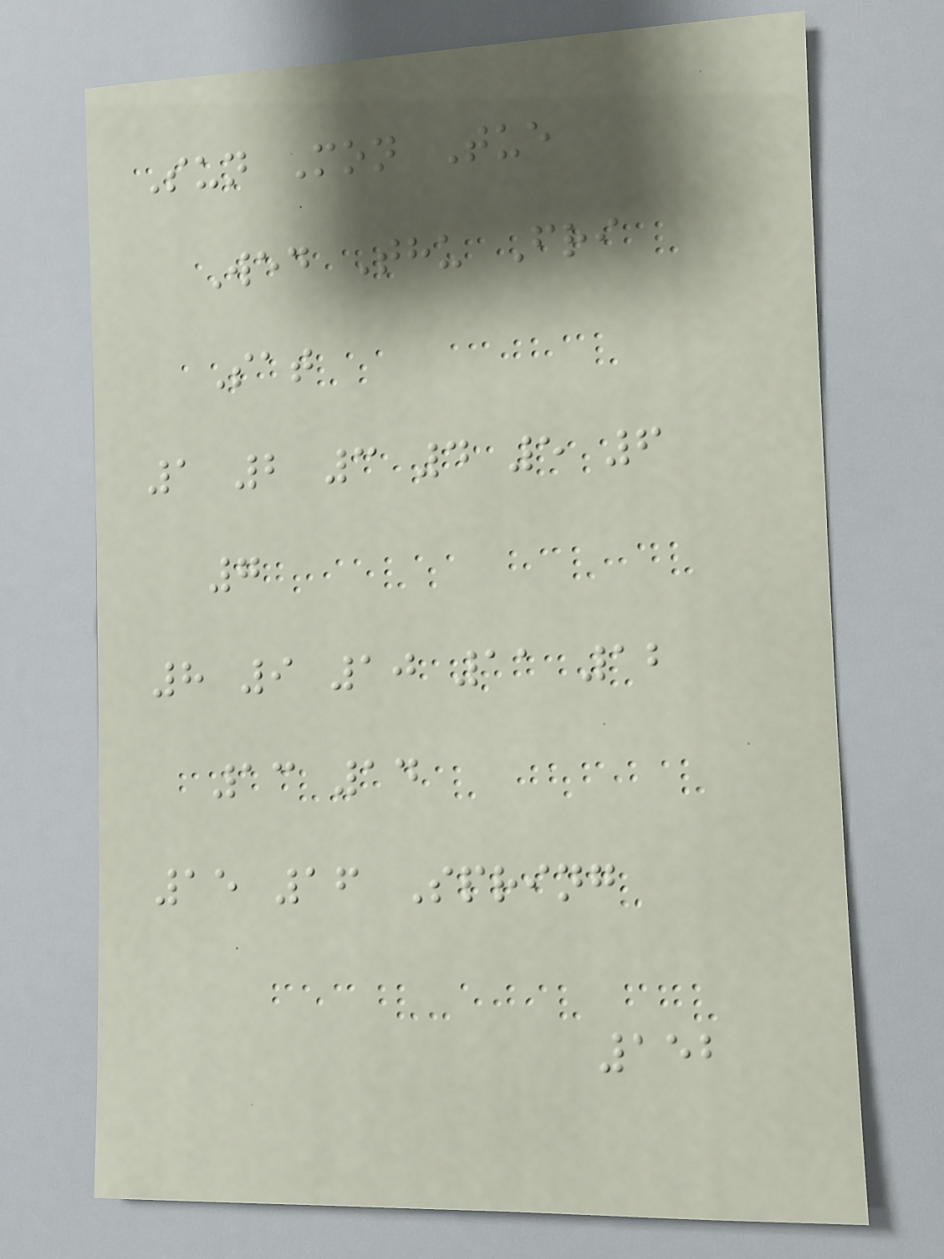Sun Mon Tue
Wed Thu Fri
Sat
1 2 3 4 5 6
7
8 9 10 11 12
13 14
15 16 Spring
152
